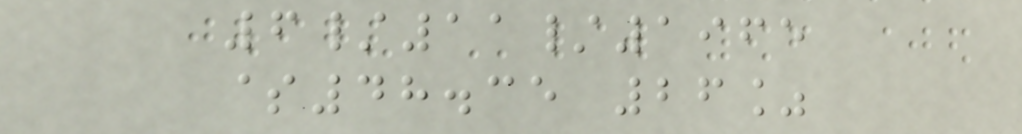6/11/1965
$48.35 26%
